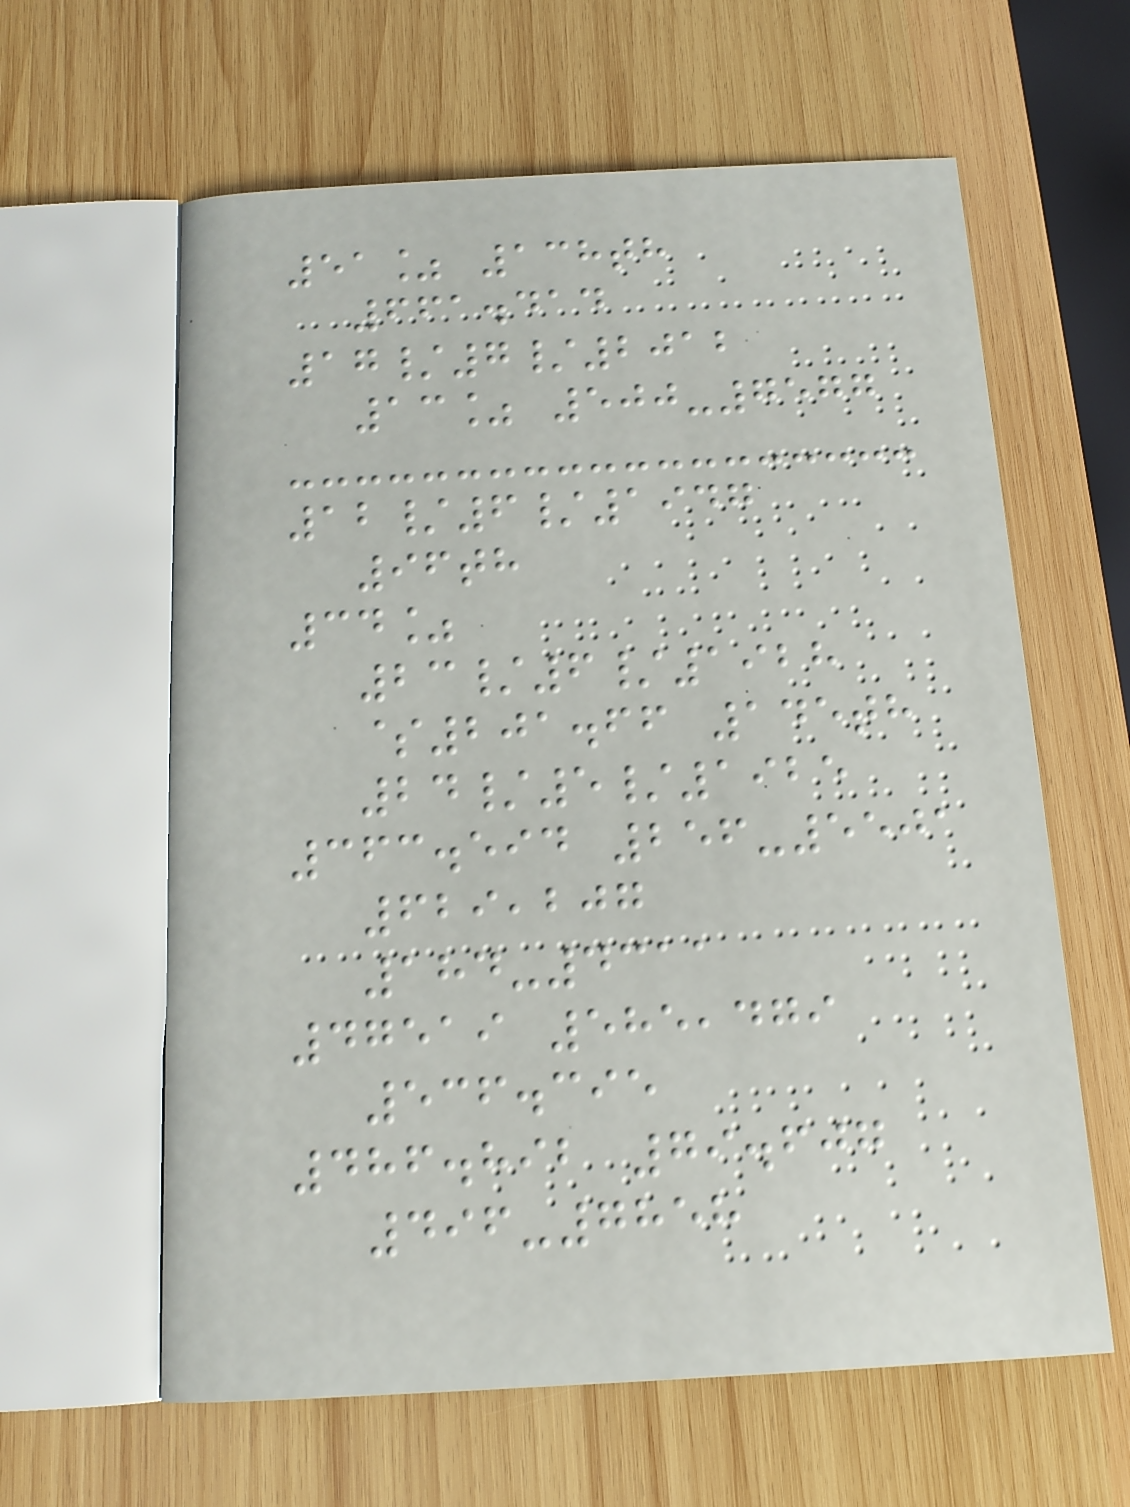51% 138th
661.414
17/7/2012
13% 500-7577
12/6/1947
96th
34%
23/6/1928
$201.66 145th
24/5/1925
363.594 256-5501
629,207
184-4311
47519 585,479
536.395
486.892 79.607
496-7858
